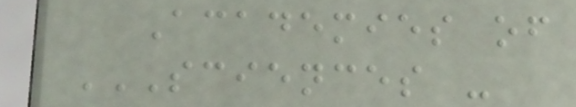Academies of
SCIENCES -
